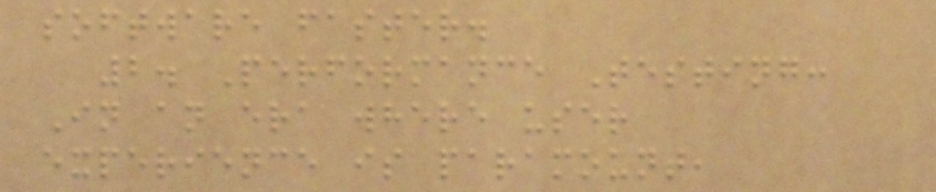software faster.
2. Performance Testing:
In an era where user
experience is paramount,
